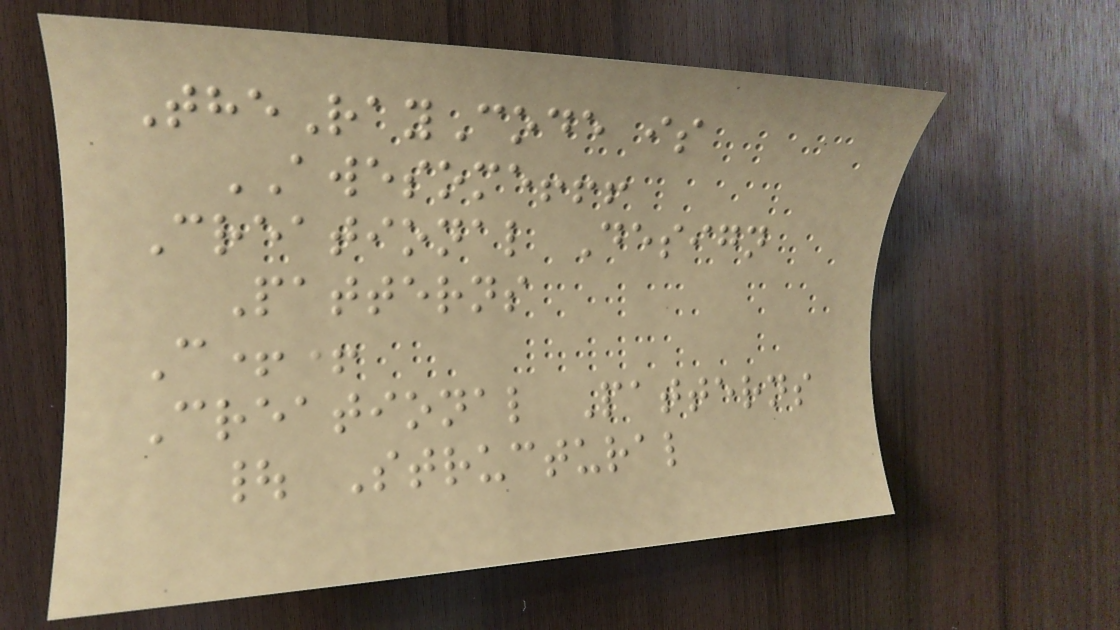TheRayCode is
AWESOME!!!
Creational Design
Patterns
C++
Creational Patterns
| Structural
